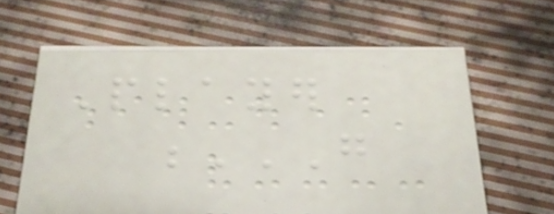Player
G
